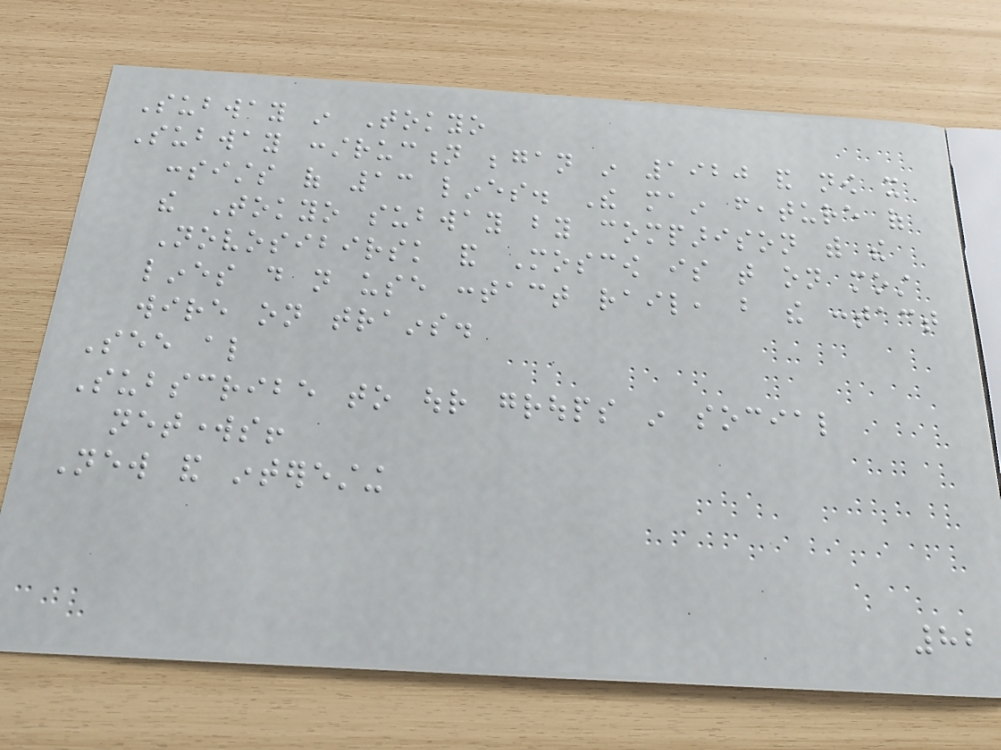Subway in Tokyo
Subway construction began in 1920 and now it
consists of 13 lines. The main feature of
the Tokyo subway by comparison with the
Novosibirsk and Moscow is that on most
lines do not use contact rail, but the contact
wire on trains.
See also
Subscribe to our groups in social
networks!
New and interesting
82
